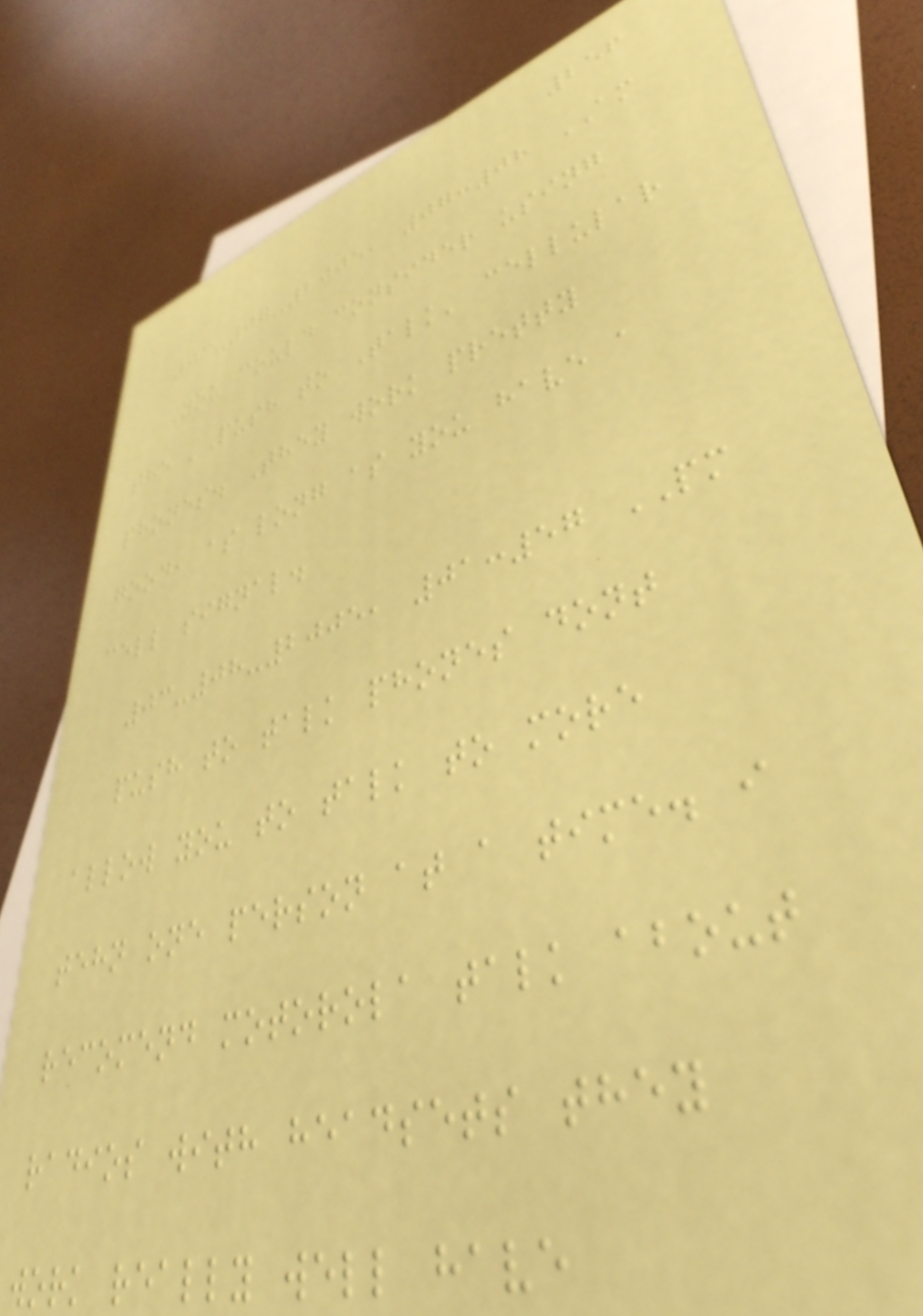256
03-07-2005, 07:08 AM
You could consider using
the 'Push to Talk' cellular
phones. They work pretty
good, as long as you have a
cell signal.
03-08-2005, 01:57 PM
push to talk phones dont
allow you to talk to more
tehn one person at a time. i
recomend motorola talk about
radios with headsets they
work really well have
